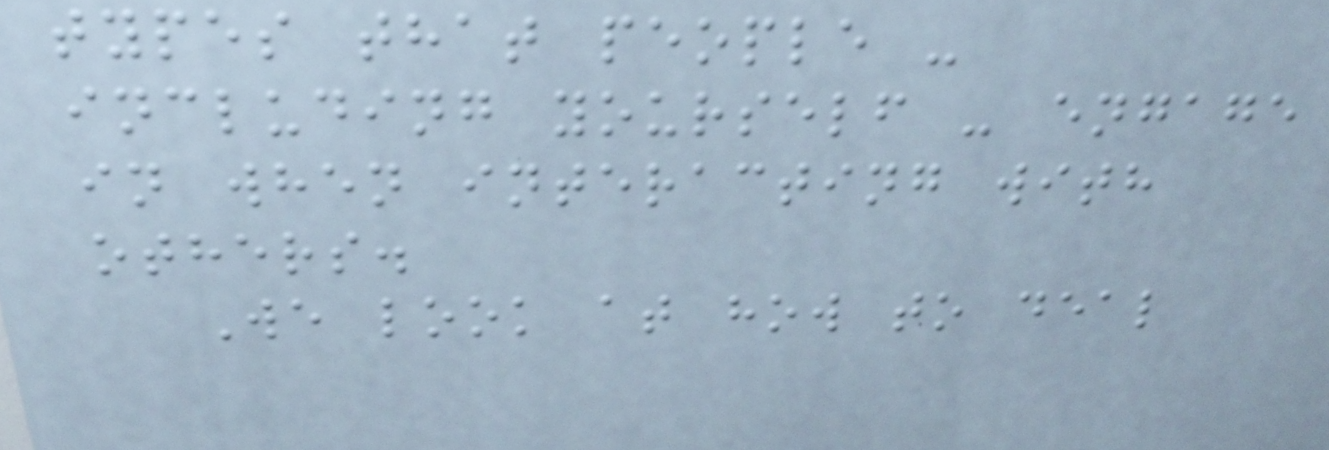types that people -
including yourself - engage
in when interacting with
others.
We look at how to deal
